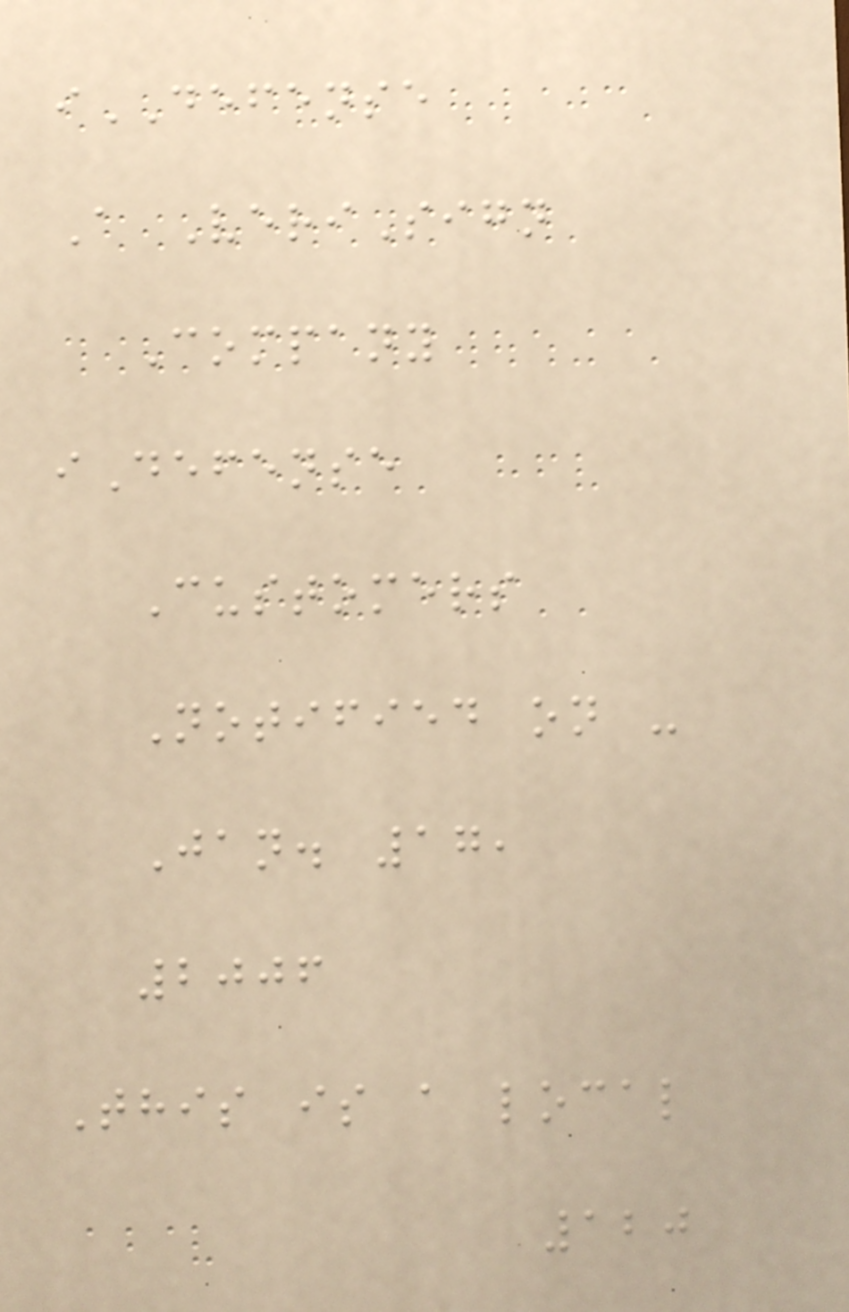iDEFENSE
A VeriSign
Company
iDefense
Customers
Notified on -
Jan. 17,
2006
This is a local
120
